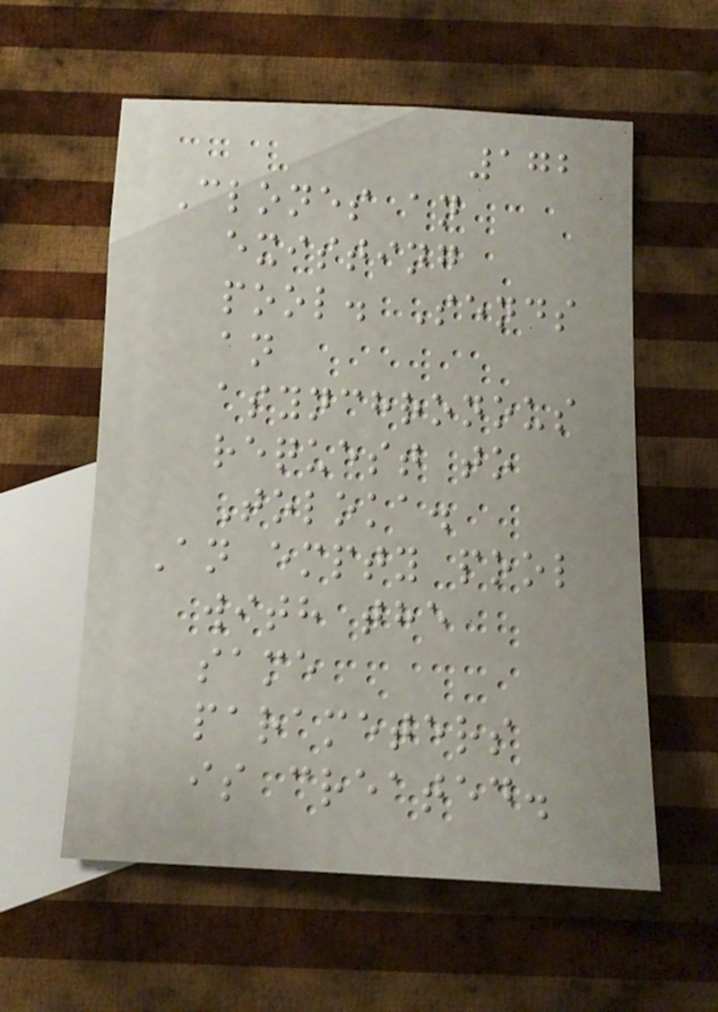172
Clones an
existing
pool. Sends
an
asynchronous
request to
Toloka.
An empty pool
with the
same
parameters
is created.
